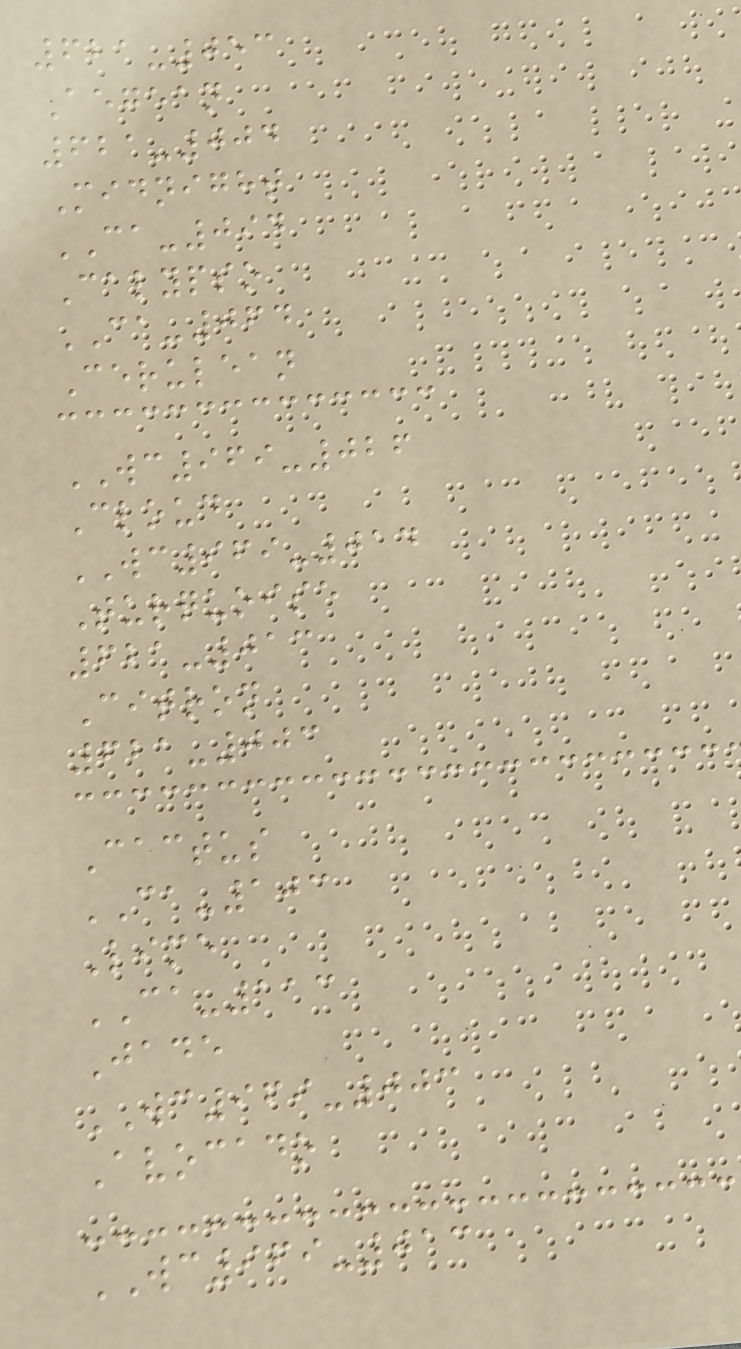621-053
Aegean
621-004
Midnight
CA-094
Calypso
CA-064
Cerulean
WC969-026
Cloud
WC969-014
Turquoise
621-013
Citron
621-003
Cactus
CA-103
Lime
CA-113
Jade
WC969-003
Avocado
WC969-013
